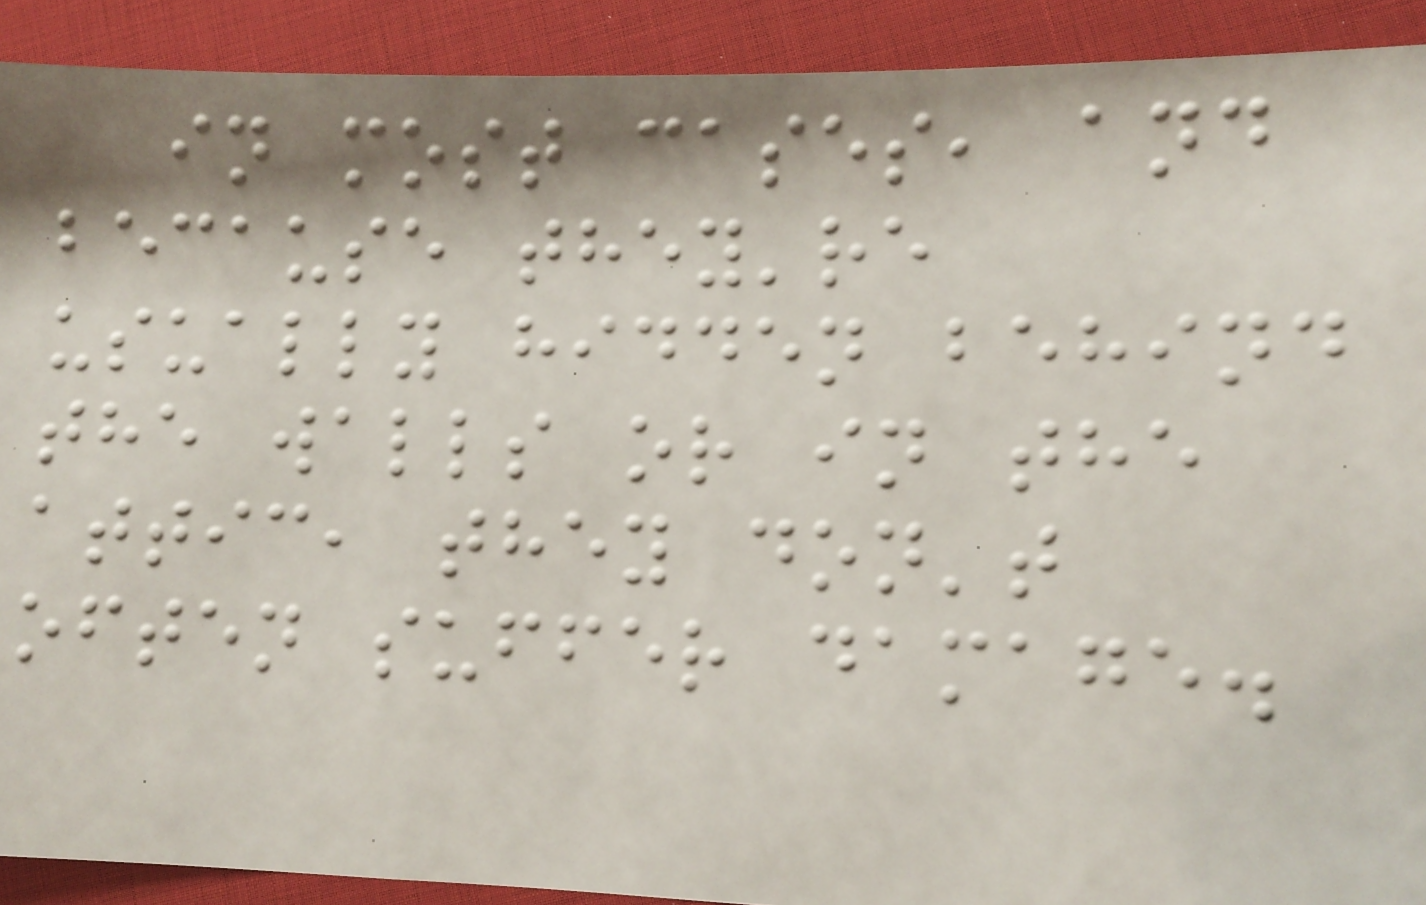in most cases, and
because they're
usually hidden behind
the walls or in the
attic, they don't
often suffer damage.
